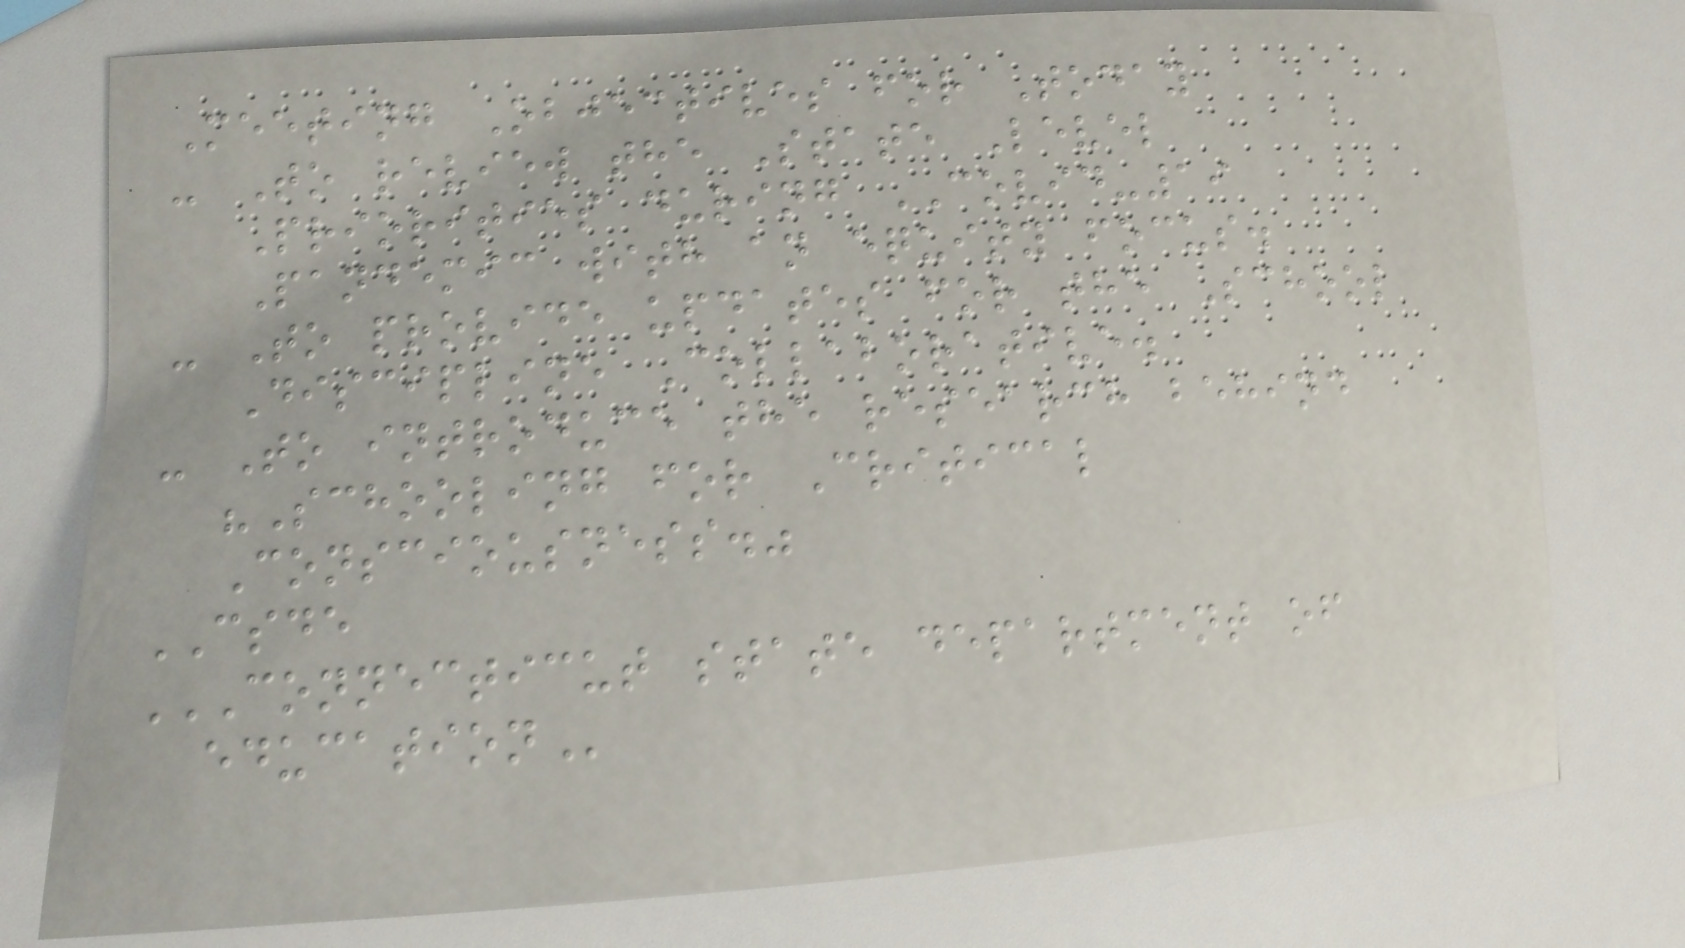Meeting Objectives for Today
- To review the State Level
Priorities during COVID-19
Pandemic with an equity focus.
- To provide updates for the School
Discipline Collaborative.
- To introduce the research behind
"Schooling for Critical
Consciousness."
CSDE
CONNECTICUT STATE DEPARTMENT OF
EDUCATION
